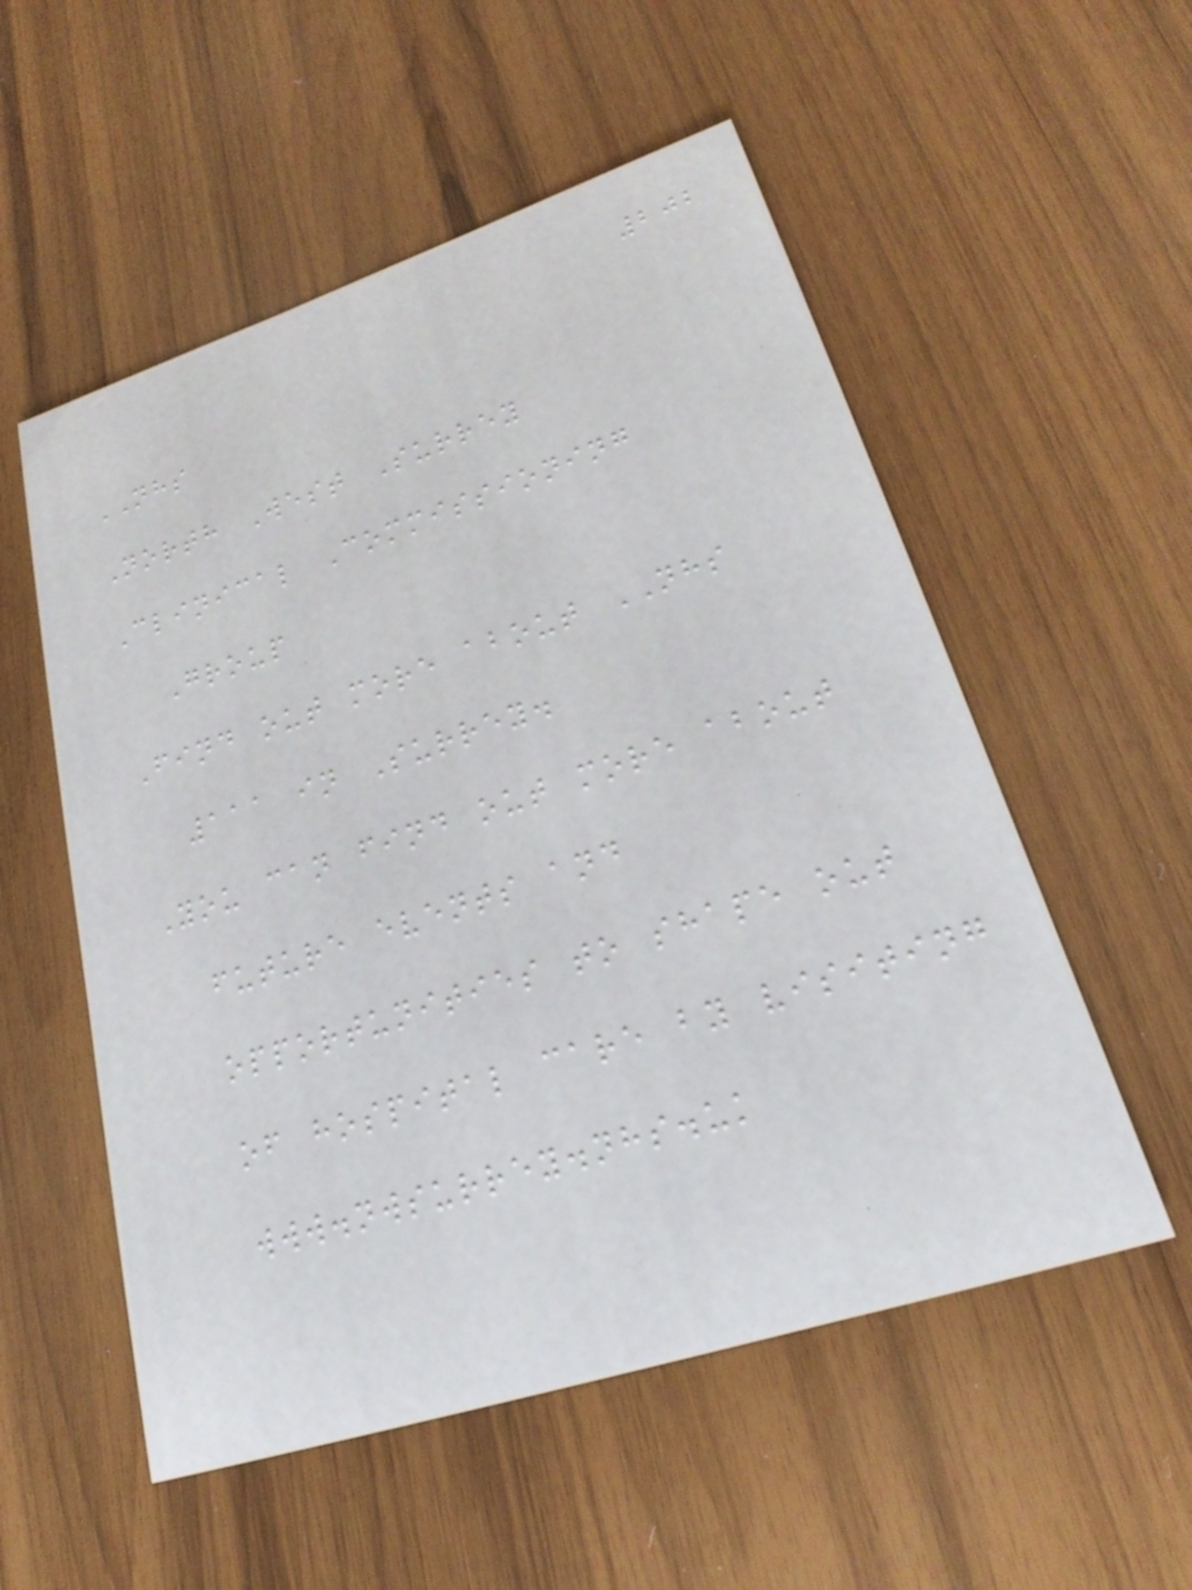202
NHS
North West Surrey
Clinical Commissioning
Group
Find out more about NHS
111 in Surrey.
You can find out more about
future events and
opportunities to shape out
of hospital care by visiting
www.nwsurrey.nhs.uk
